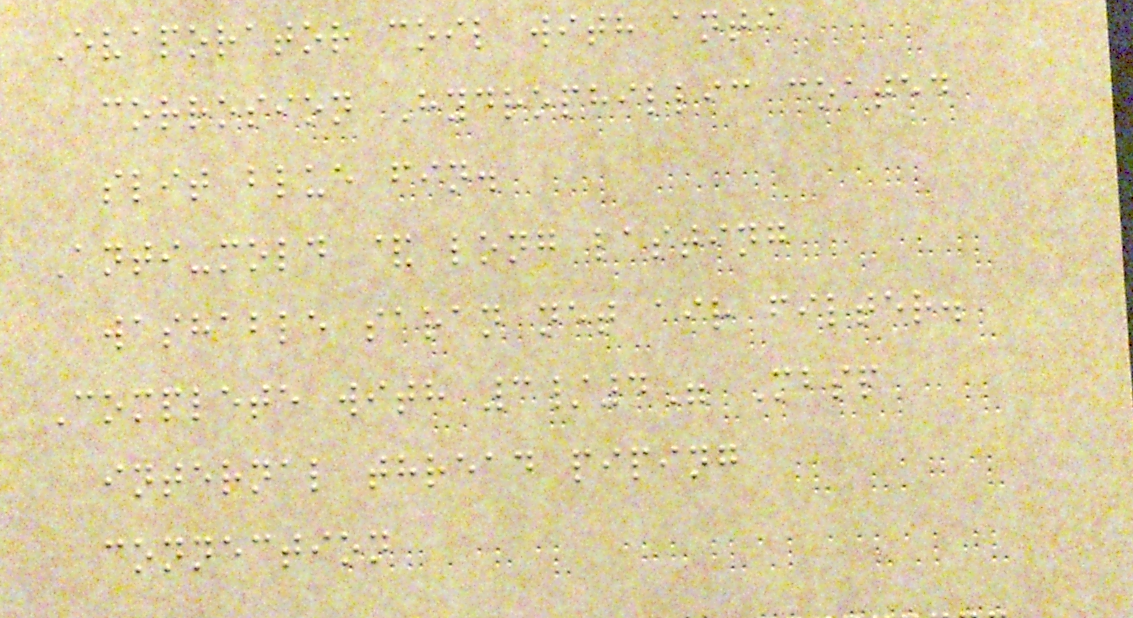Evaporator coil with anti
corrosion Hydrophillic coated
slit blue fin.
Anti-mold & long lasting
washable saran net air filter.
Complete with 3/4" Mbsp
internal thread piping
connection
